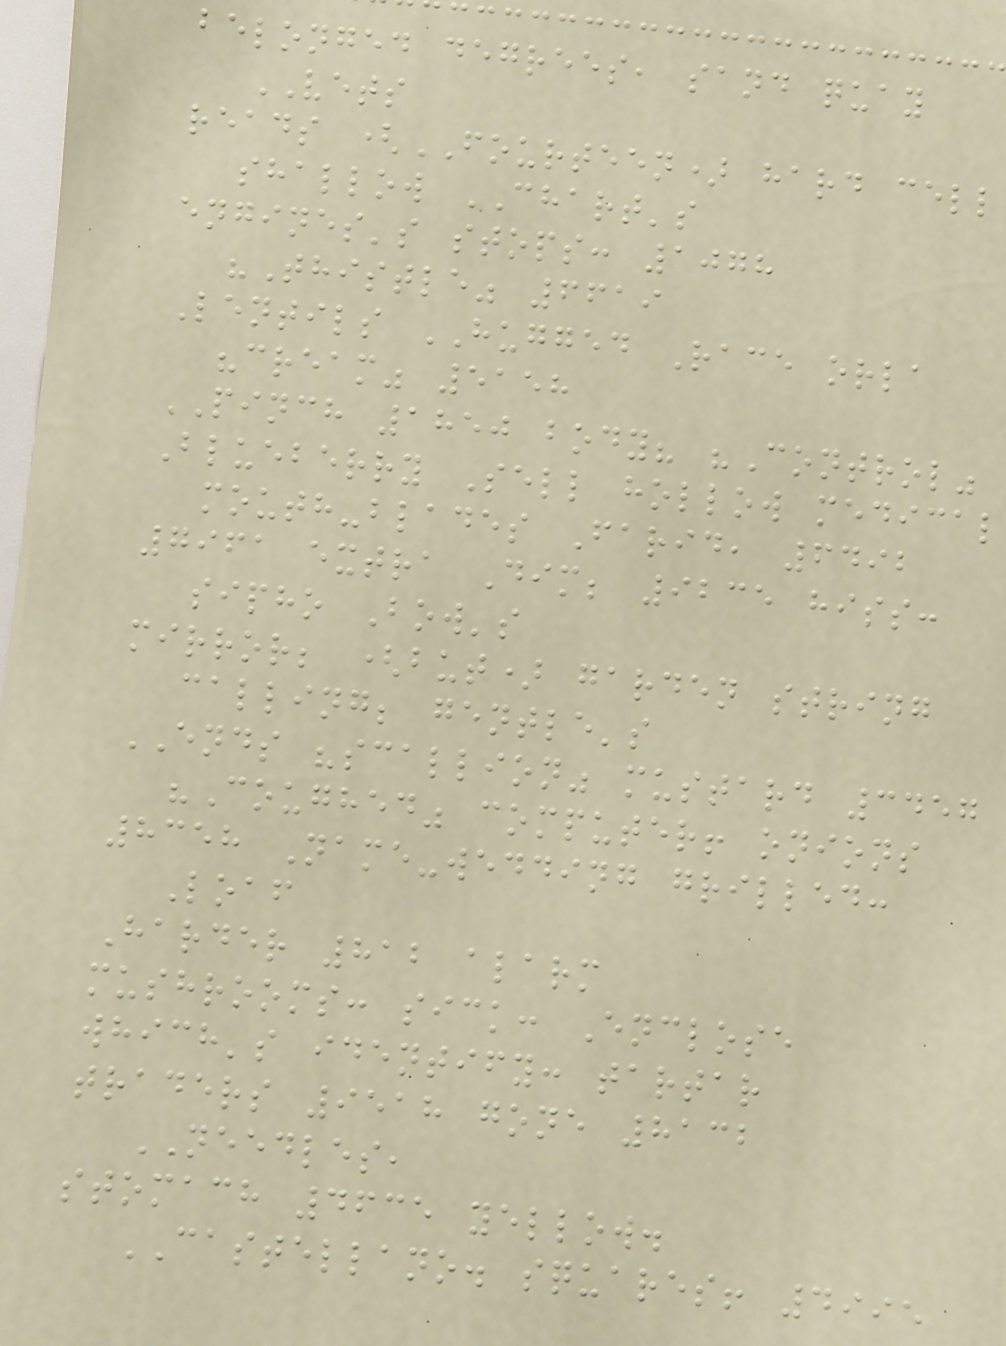belonged degrees, sand quay
VETS
reads (FOURTEEN) hard cell
shallow CHART's
engines's stops: 1078
"Thistle" 6619
Lentils HUGGED Race orla
"cream" 5158
PINCH 1850 body? "Control"
Blueberry Sell hollow medical
mouth-blades Farid, 6492
7961 extra Dim; 9235 hiss:
sipho Bow's
mirror; (but) garden string
calling; gentle's
ENDS "scallion" mustard 3457
"Coughed" computer! onions
8358 Name-wedding grilled:
Loaf
Harder 812 alarm
mushrooms: sick: Enclose
which's identify: tartar
traders 9518 gone 8132
NEEDLES,
stomach 4635 yellow.
CASTELLANO. squares! 4995
